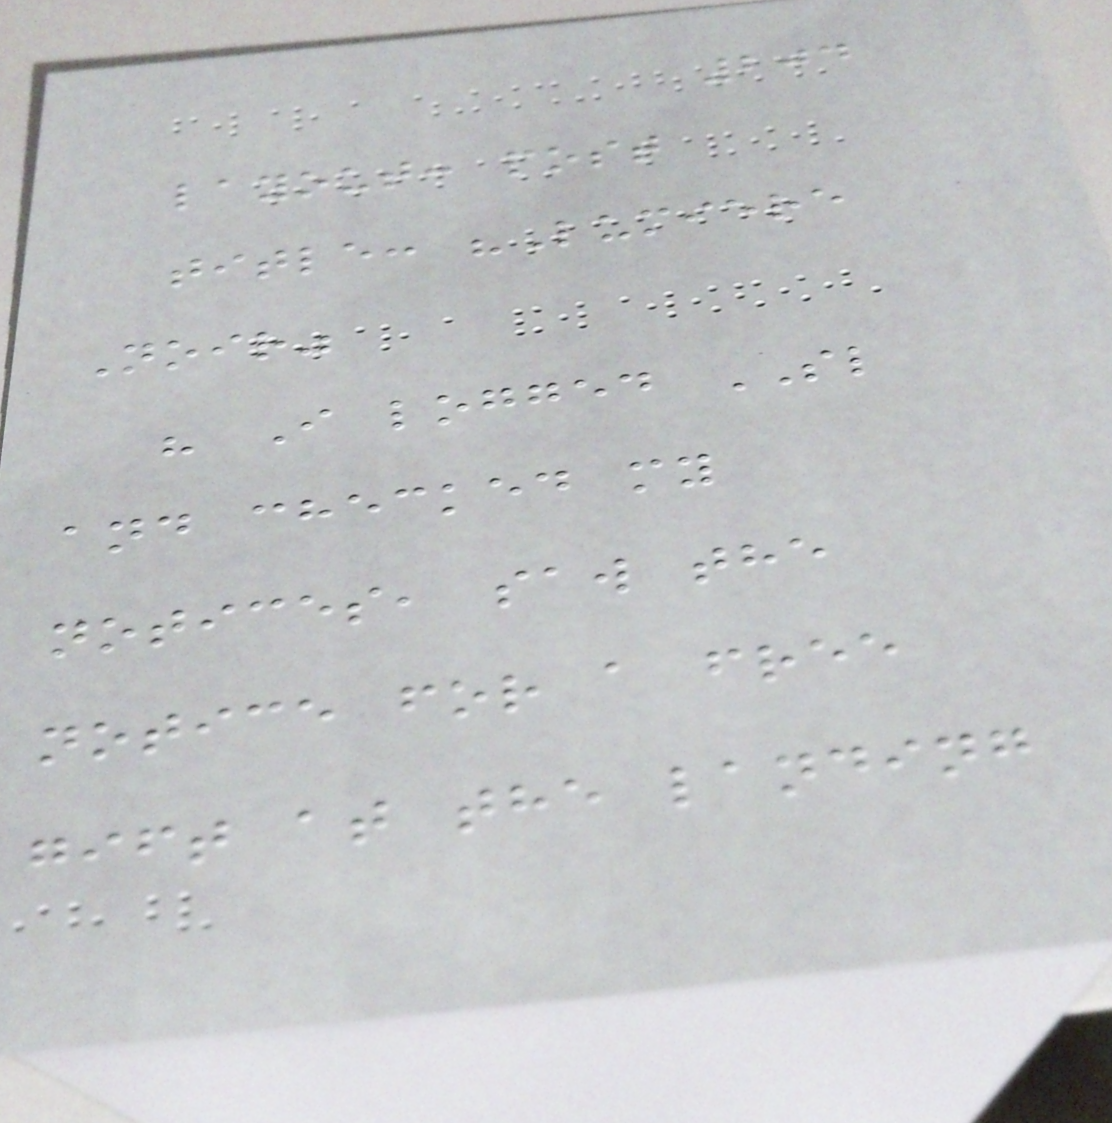204
layout: post
title: "Lumiere
Noir"
" I logged SL
and checked my
notices, saw the
notice for a free
gift at the landing
